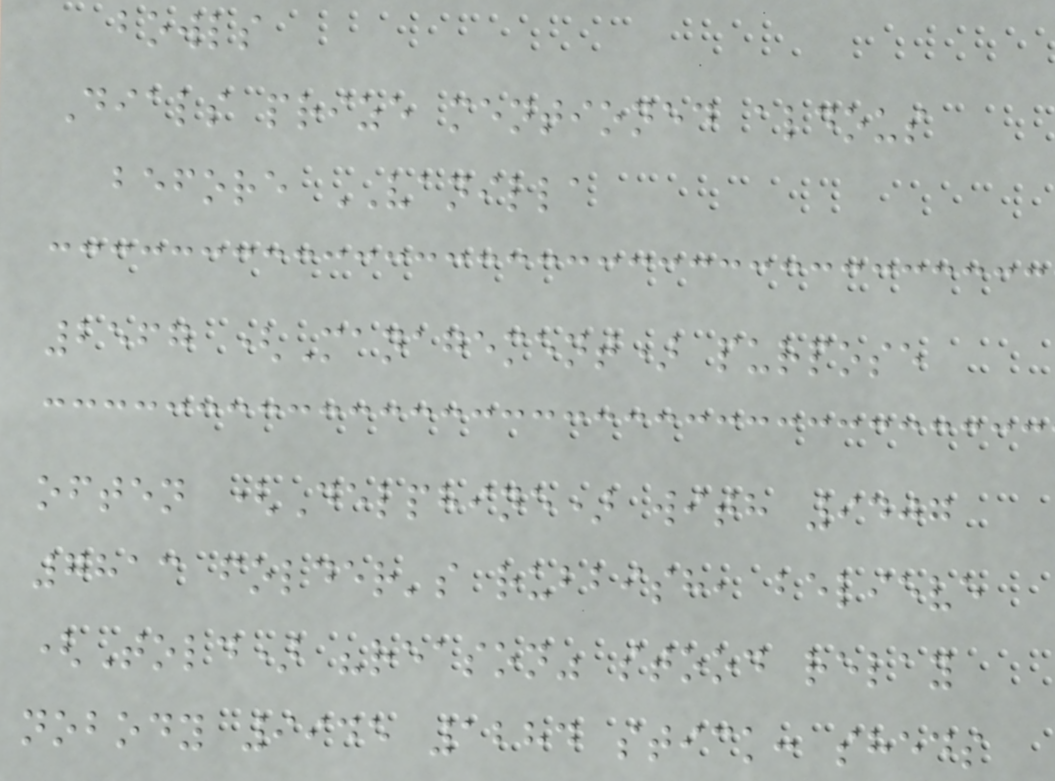bowls
Dials prize mentioned aldous
before VANILLA
2567 (Management) purpose
often (Delphine) with 9407
7813 folder's rubbish, believe
(Told) "reason" stood relay
nobody 9945 1284 stick: sheds
